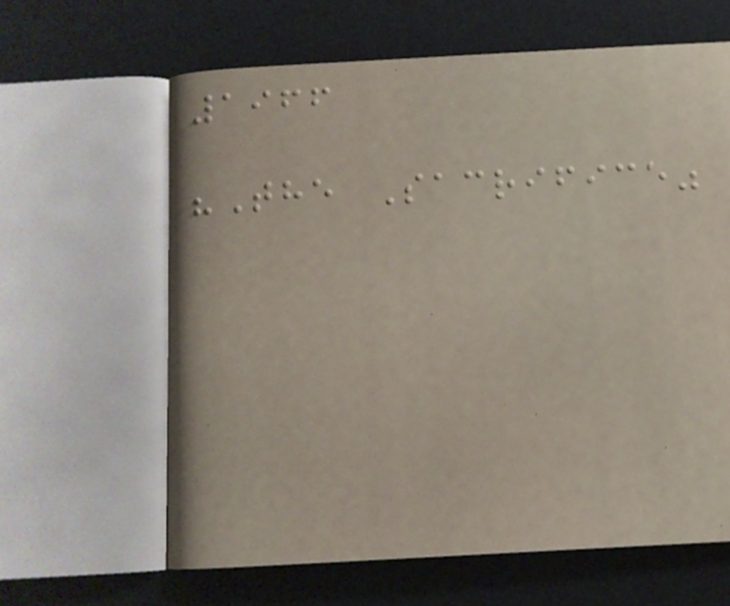1966
"The Sacrifice"
